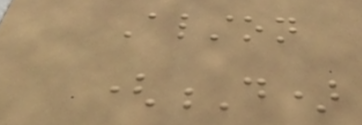Alston
(D)
